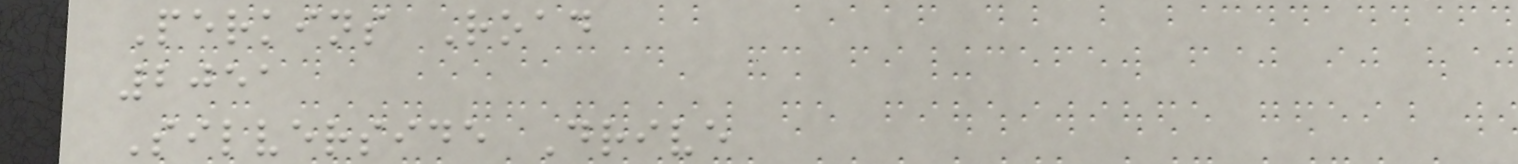Perkins Road
2051
Silverside Drive
